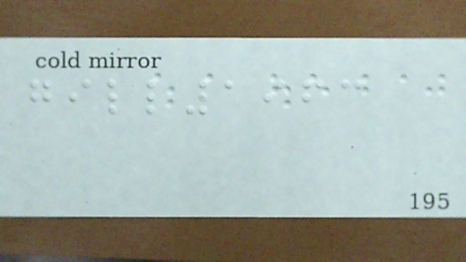gill1963
